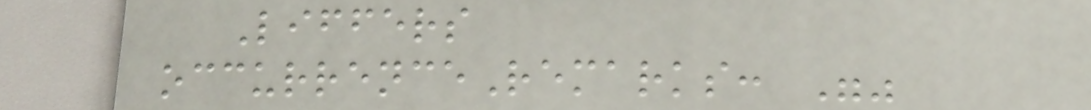Liffers
occurrenceRemarks: ""
